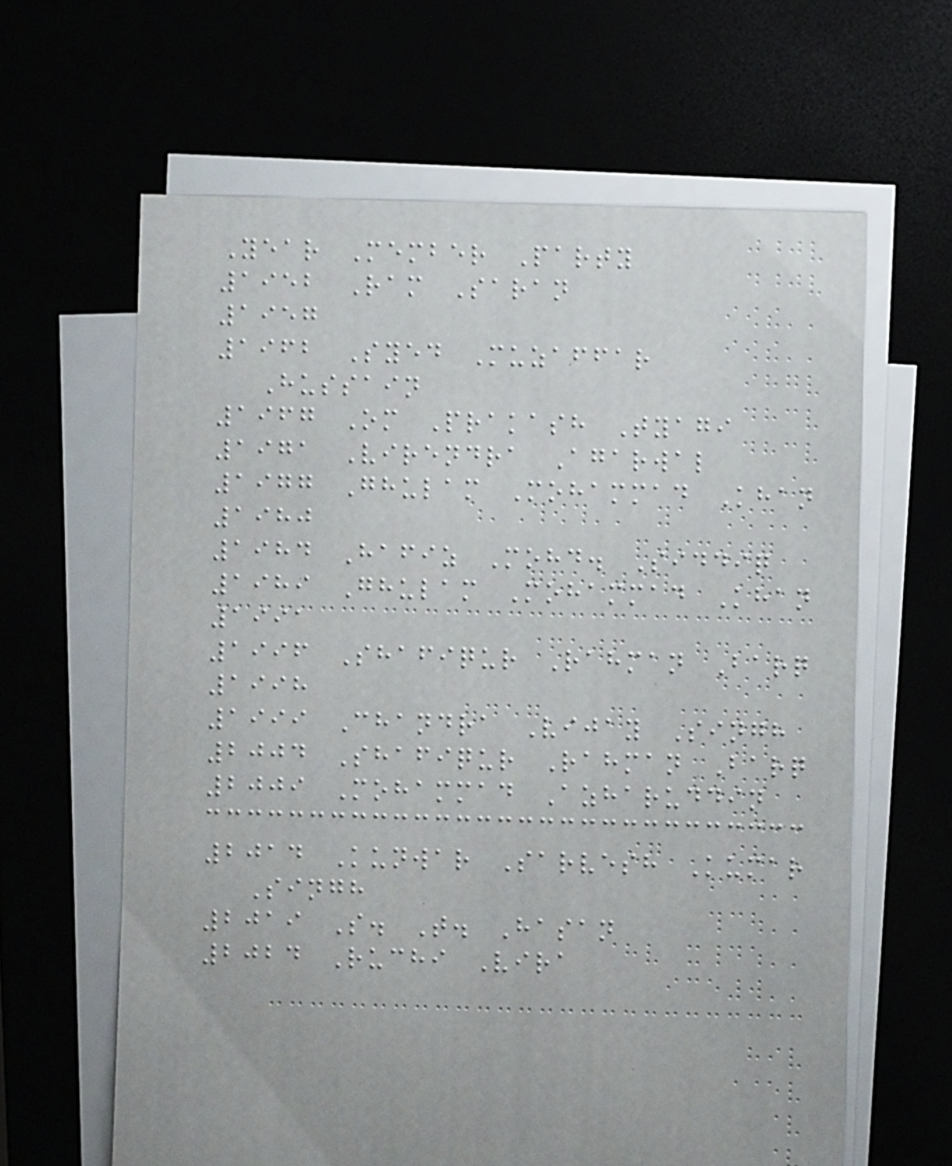Year Member Party
1952 Ram Saran
1957
1962 Syed Muzaffar
Hussain
1967 Om Prakash Tyagi
1971 Virendra Agarwal
1977 Ghulam Mohammad Khan
1980
1984 Hafiz Mohd. Siddiq
1989 Ghulam Mohammad Khan
1991
1996 Shafiqur Rahman Barq
1998
1999 Chandra Vijay Singh
2004 Shafiqur Rahman Barq
2009 Mohammad Azharuddin
2014 Kunwar Sarvesh Kumar
Singh
2019 S. T. Hasan
2024 Ruchi Vira
